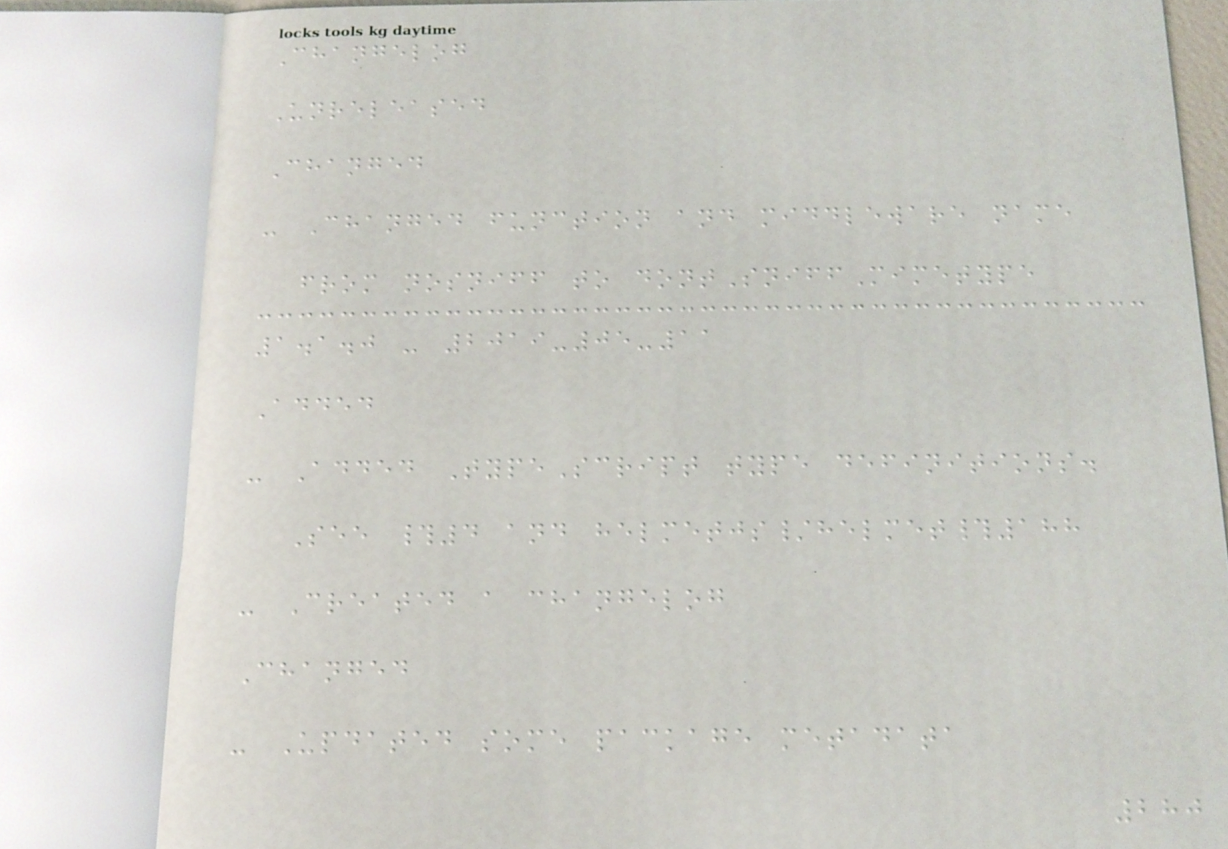Changelog
Unreleased
Changed
- Changed function and middleware name
from nosniff to dontSniffMimetype
1.1.0 - 2019-05-11
Added
- Added TypeScript type definitions.
See #4 and helmetjs/helmet#188
- Created a changelog
Changed
- Updated some package metadata
280
